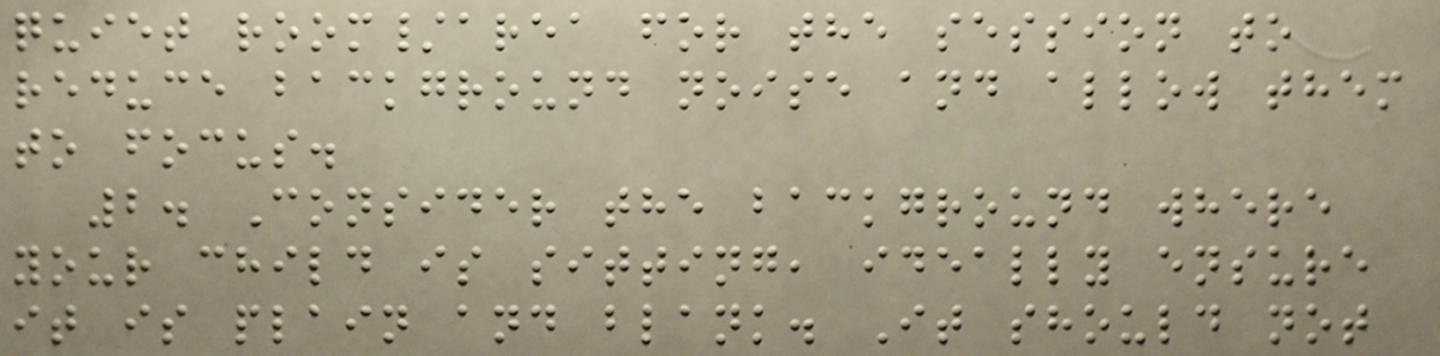quiet room/area for the session to
reduce background noise and allow them
to focus.
2. Consider the background where
your child is sitting, ideally ensure
it is plain and blank. It should not
